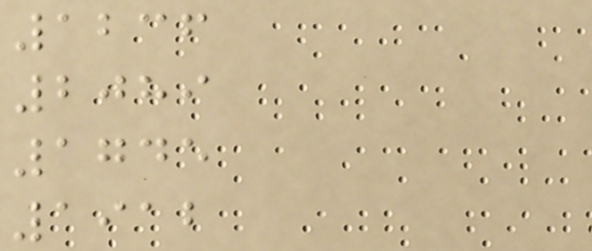1236
2089
1745
1912
